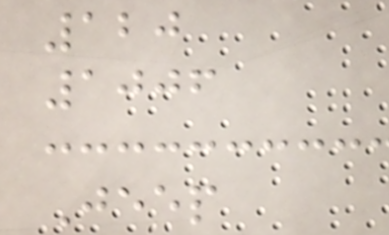120
1006
Jeep
